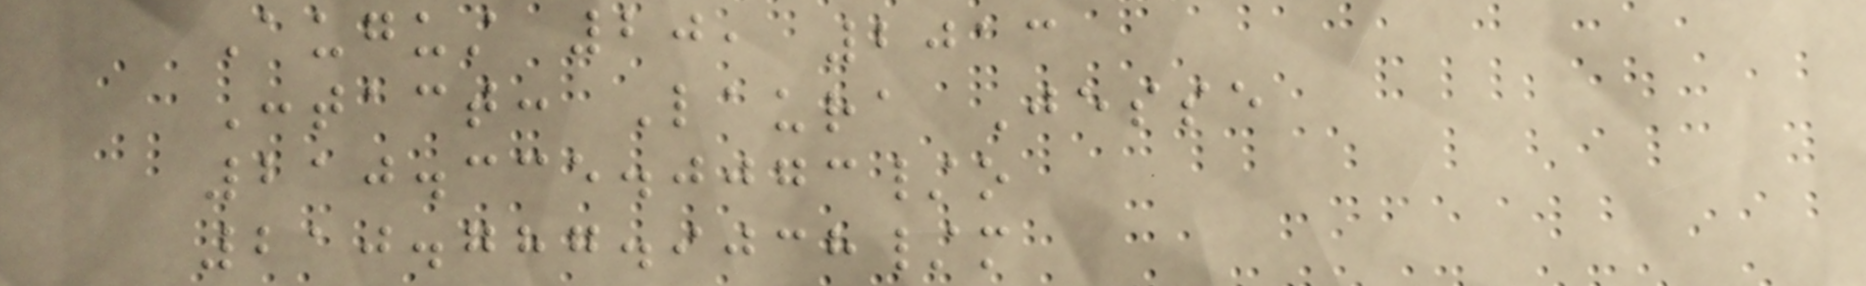August 20, 2013
Contact: Laura Jesse
210.335.0073/o
210.787.9038/m
